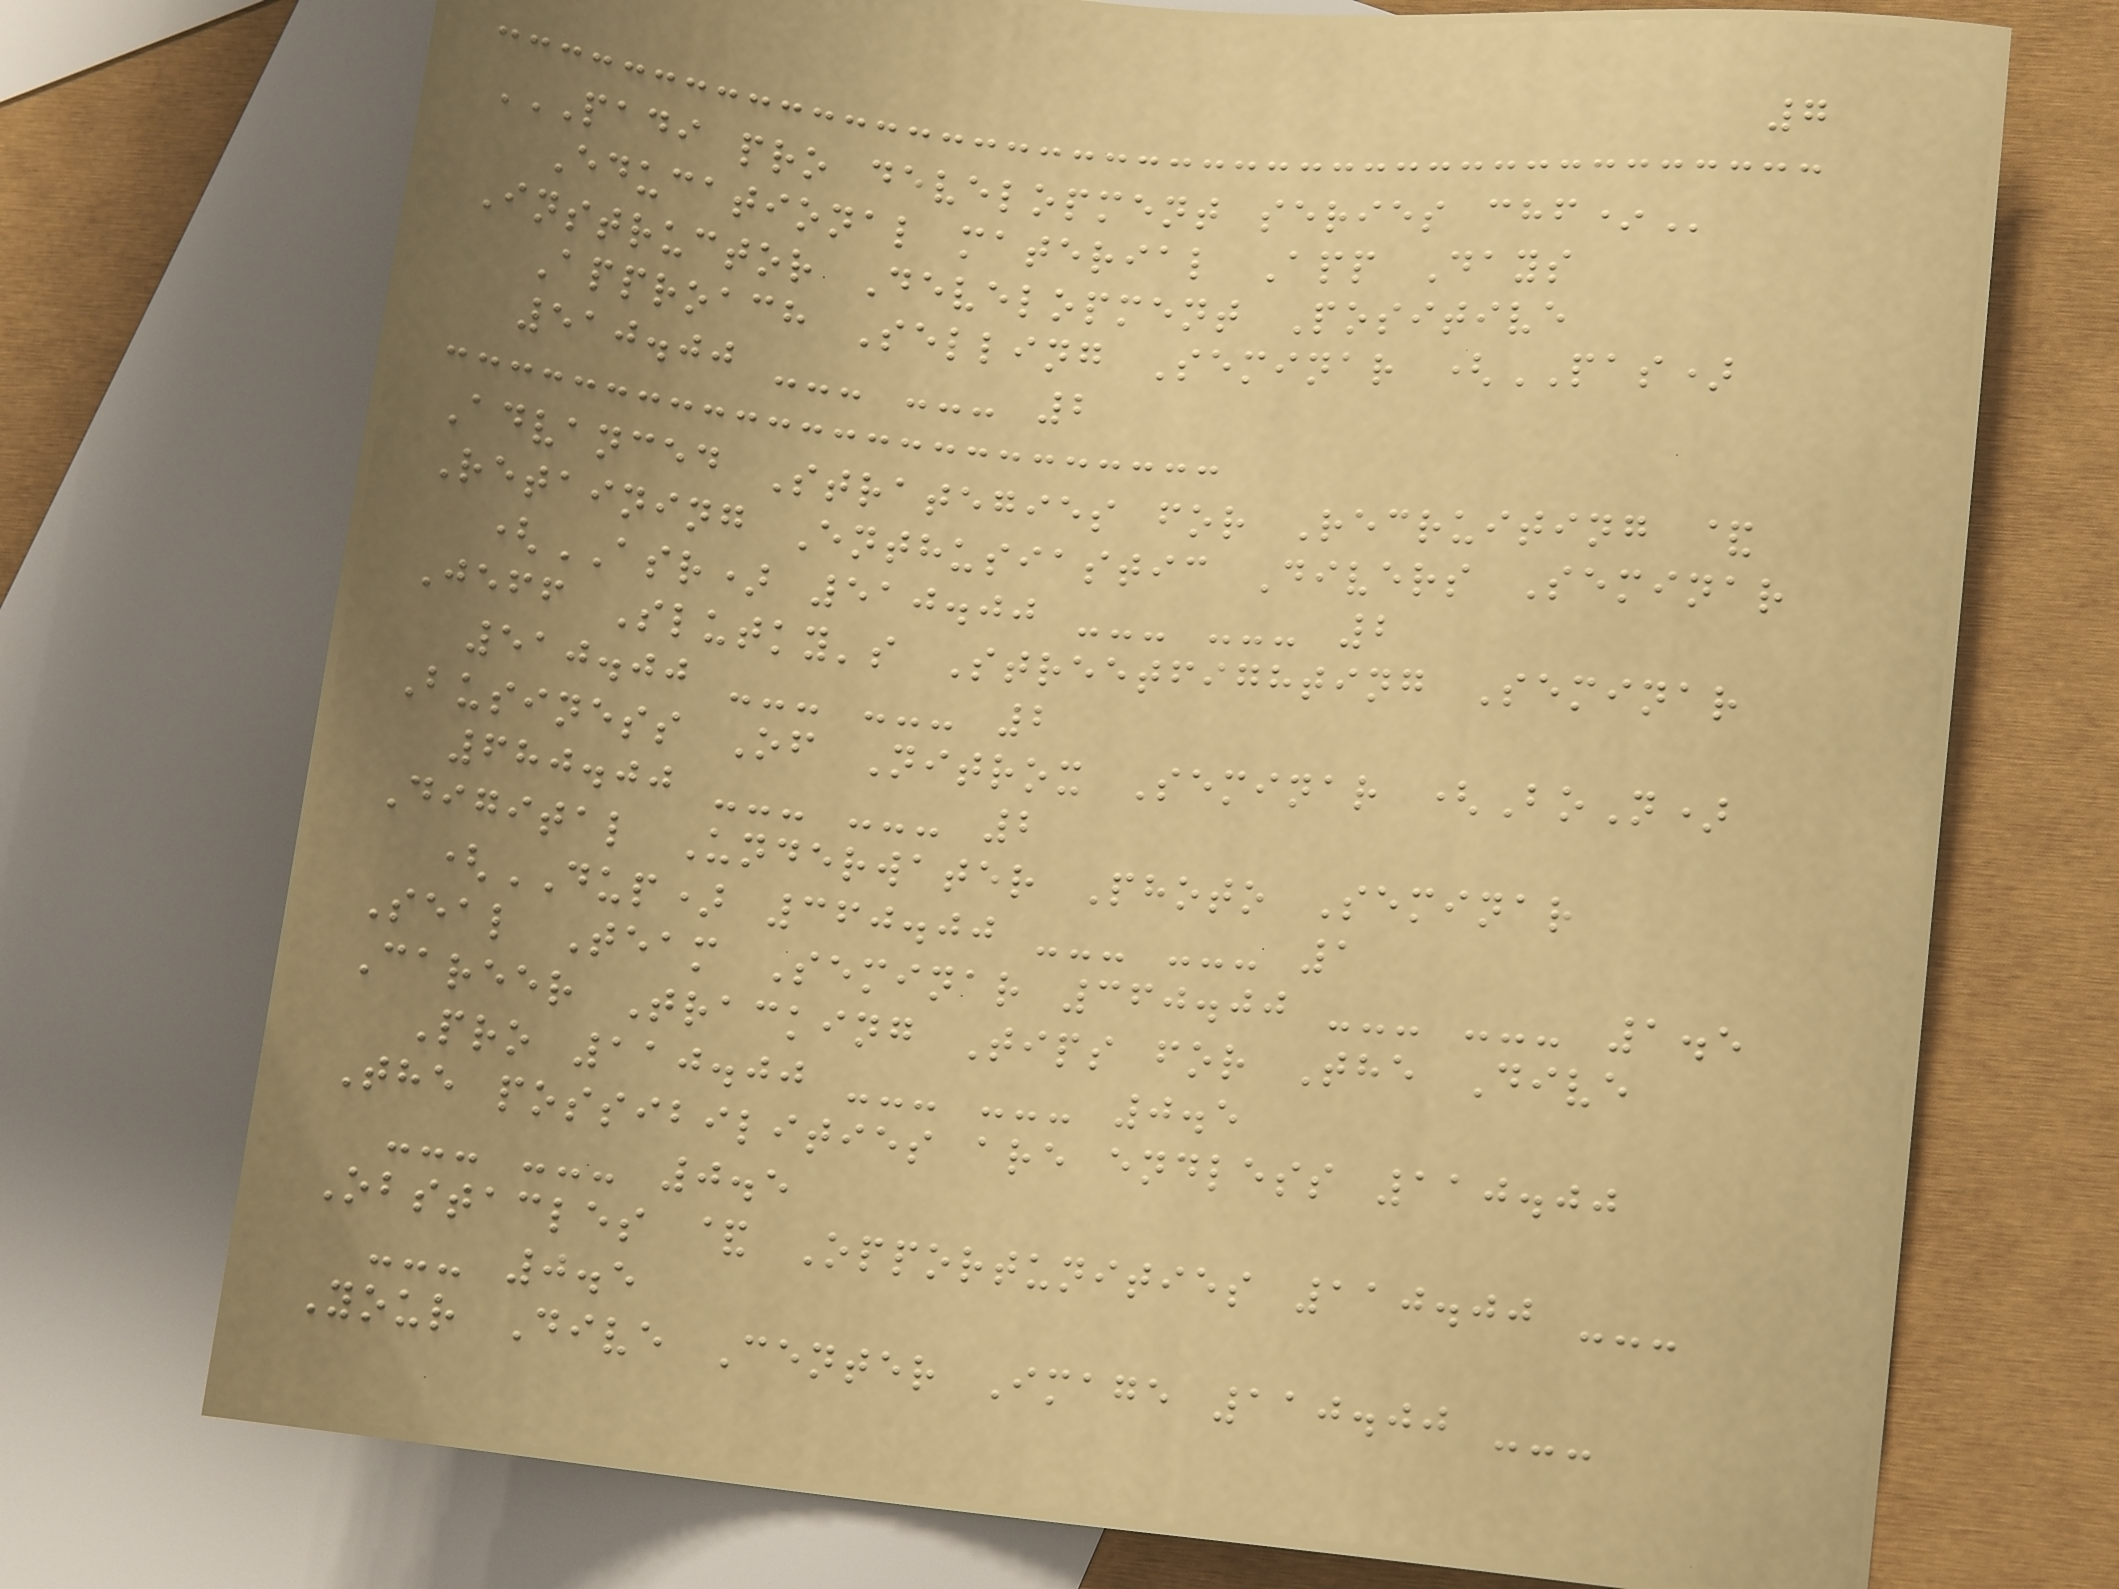7
PADI PRO DEVELOPMENT SERIES CHF*
Educational material App Days
Instructor Development Positive
Approach Selling Seminar (PAS)
510.00 --- --- 2
Advanced Strategies for Recruiting &
Retaining Enthusiastic Divers Seminar
(ASR) 510.00 --- --- 2
Jeff Slutky's Streetfighting Seminar
510.00 --- --- 2
Business Of Nitrox Seminar (BoN)
680.00 --- --- 2
Digital Underwater Photo Seminar
(DUP) 360.00 --- --- 1
Seal Team Seminar 360.00 --- --- 1.5
Career Tracking Tips for The Dive
Pro 110.00 --- --- 0.5
The possibilities are endless 110.00
--- --- 0.5
Obstacles & Opportunities 110.00 ---
--- 0.5
Your Dive Center Image 110.00 ---
